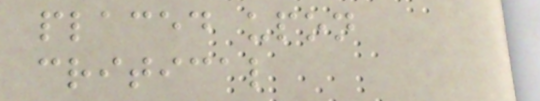placed upon
critical
